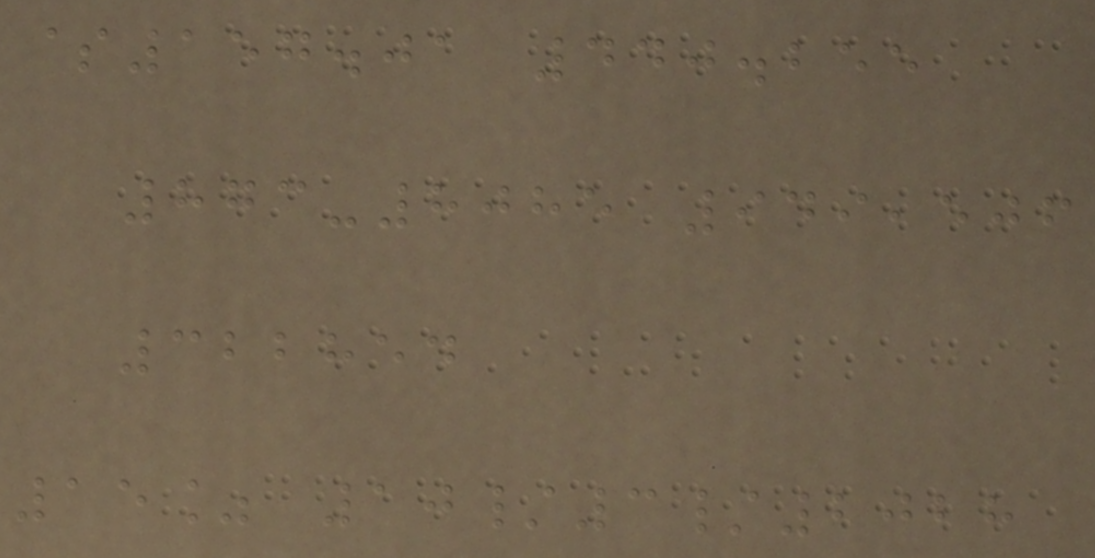$157.01 440.255
873-8085 949,506
322854
15% 10/3/2028
